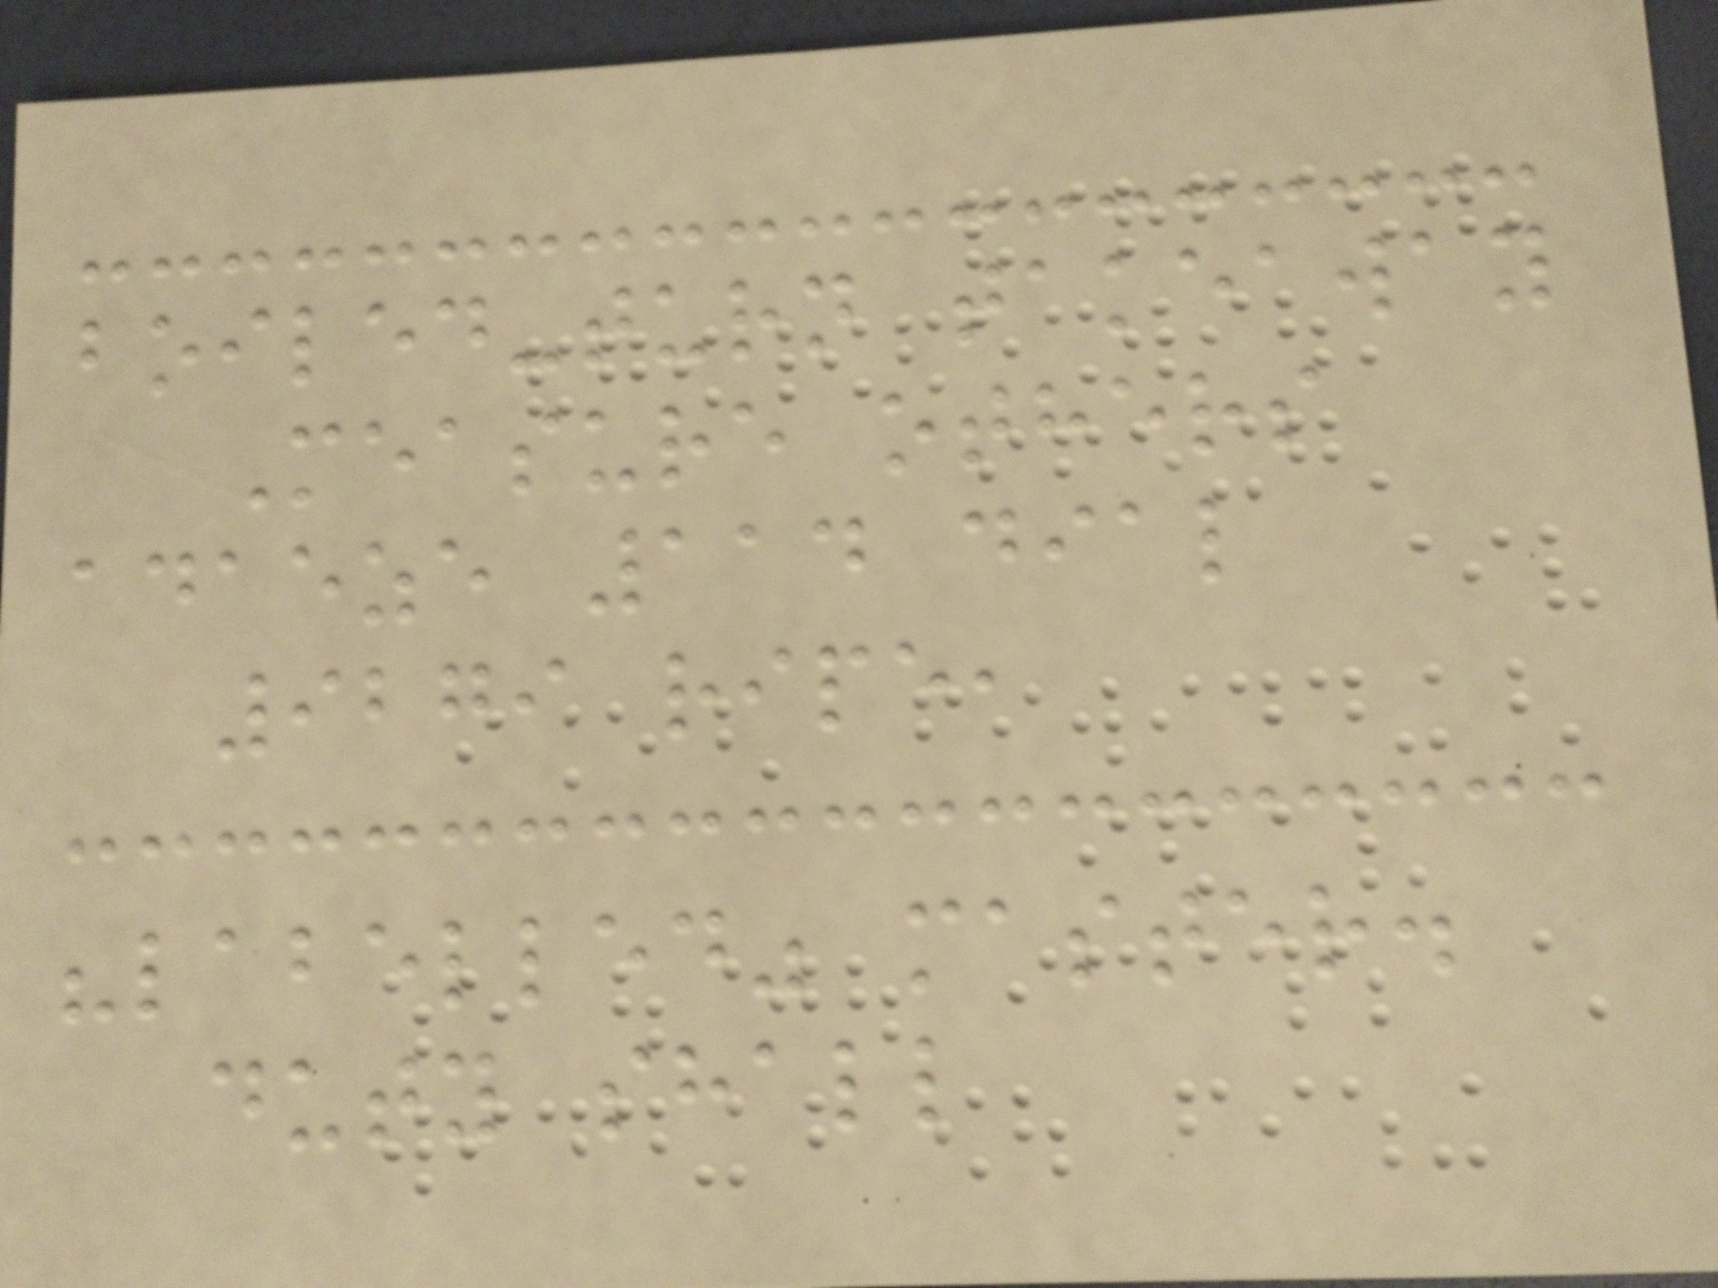boiled-turn takeaway
Measure others
adaeze 114 dial
9279 ripe,
"labelled" master.
duty shall
